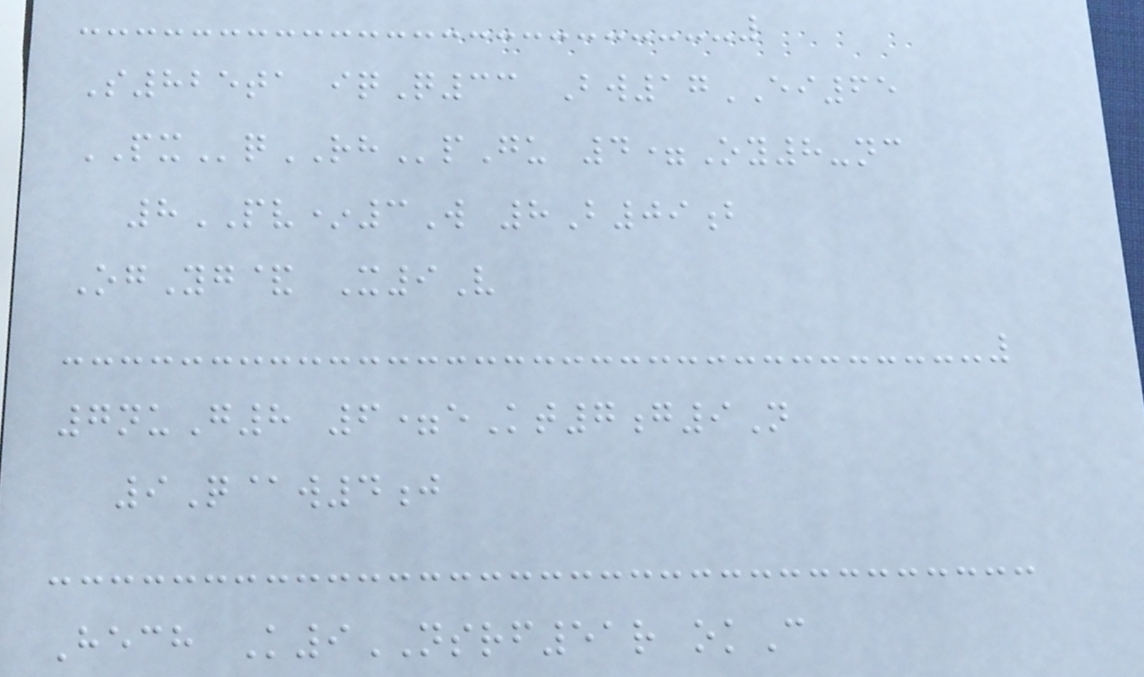S825ta iqQ33 Bw17EI65
PXqRHpGu 4=Oy8-nc
8PV*3W 8B09b
OgYg& X9V
7nuG8 6=eKt7g9N
9Q@w4j
Hech K9NSRF51r okC
